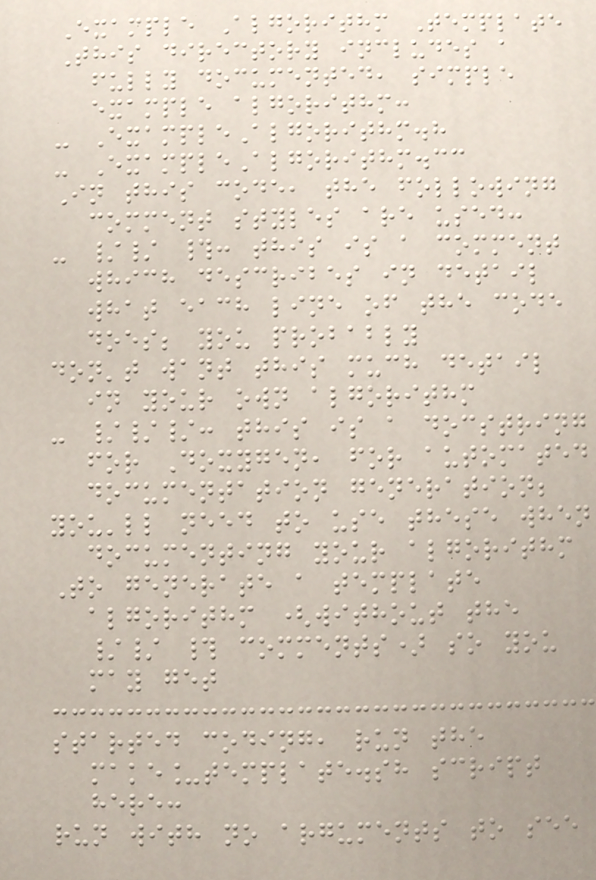Example Algorithm Template
This directory includes a
fully documented, simple
example algorithm:
- ExampleAlgorithm.h
- ExampleAlgorithm.cc
In this code, the following
comment styles are used:
- // #: this is a comment
which describes in detail
what each line of the code
does; you probably
don't want this much detail
in your own algorithm
- ///: this is a docstring
for Doxygen, for automated
documentation generation;
you'll need to use these when
documenting your algorithm
To generate a template
algorithm (without the
// # comments) so you
may get
started coding, run the
make_template.sh script
here:
run with no arguments to see
